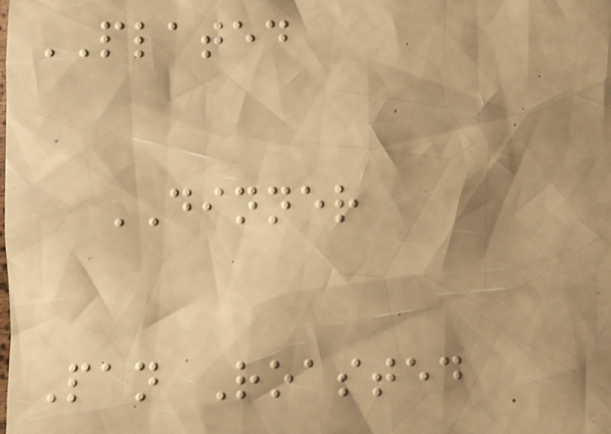PLATED
DINNER
Pan Roasted
